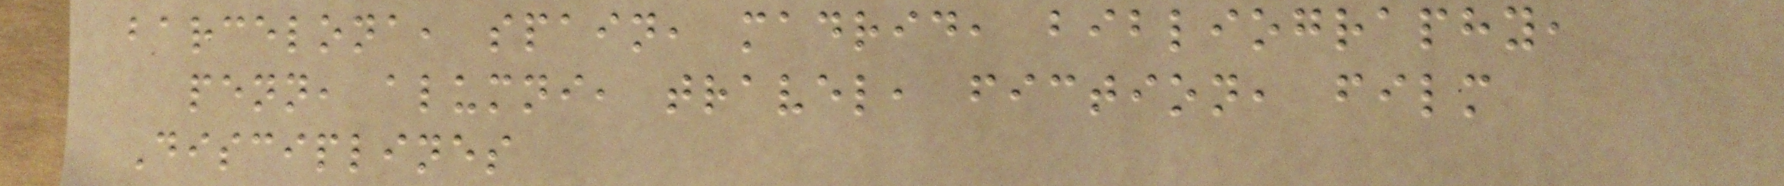barcelona, spain, madrid, bibliography,
penn, alumni, travel, fiction, film
Disciplines
